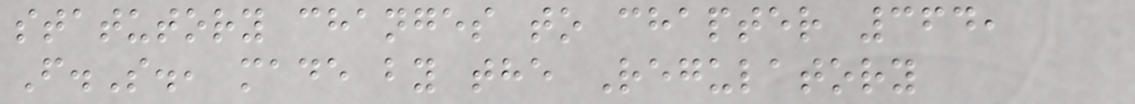statutory changes to chapter 364,
F.S., made by the Regulatory
